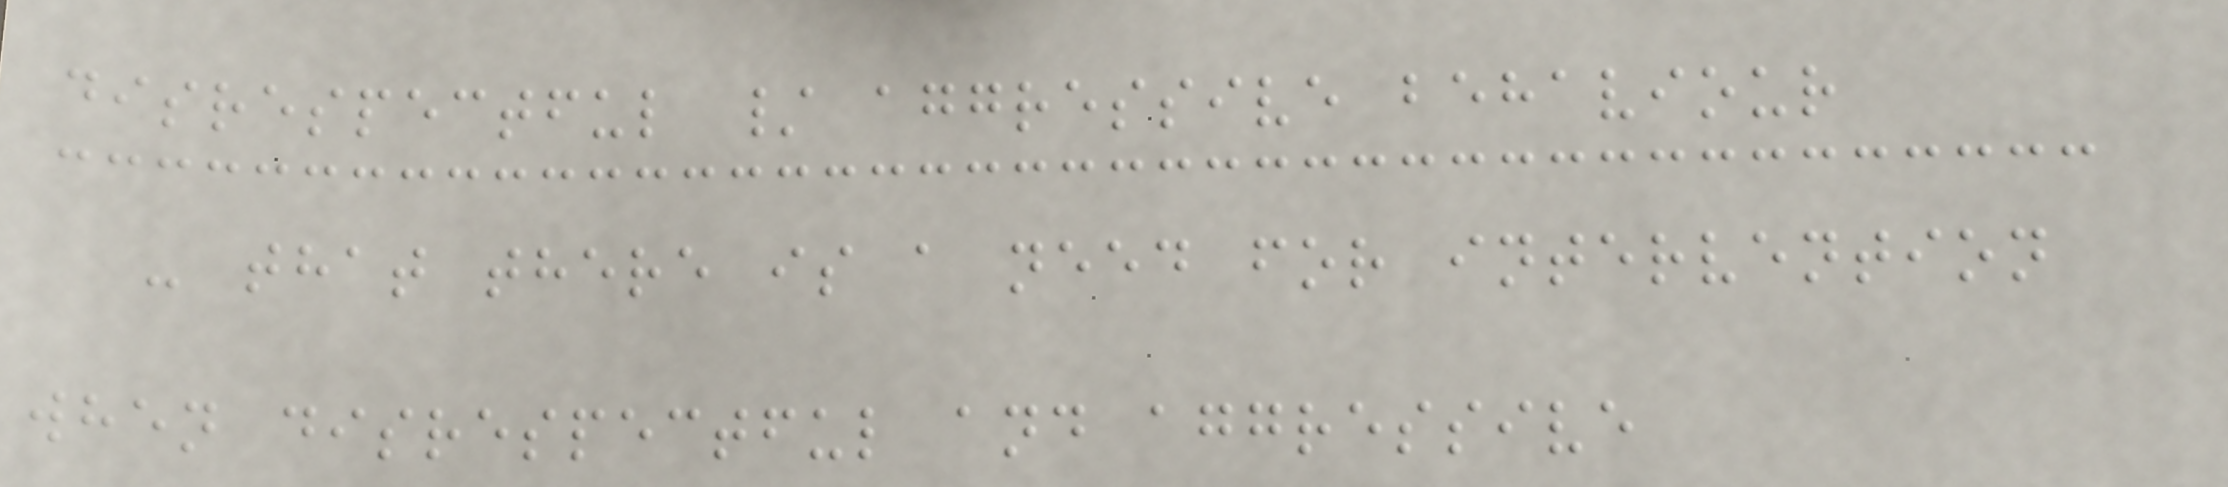disrespectful / aggressive behaviour
- that there is a need for intervention
when disrespectful and aggressive
